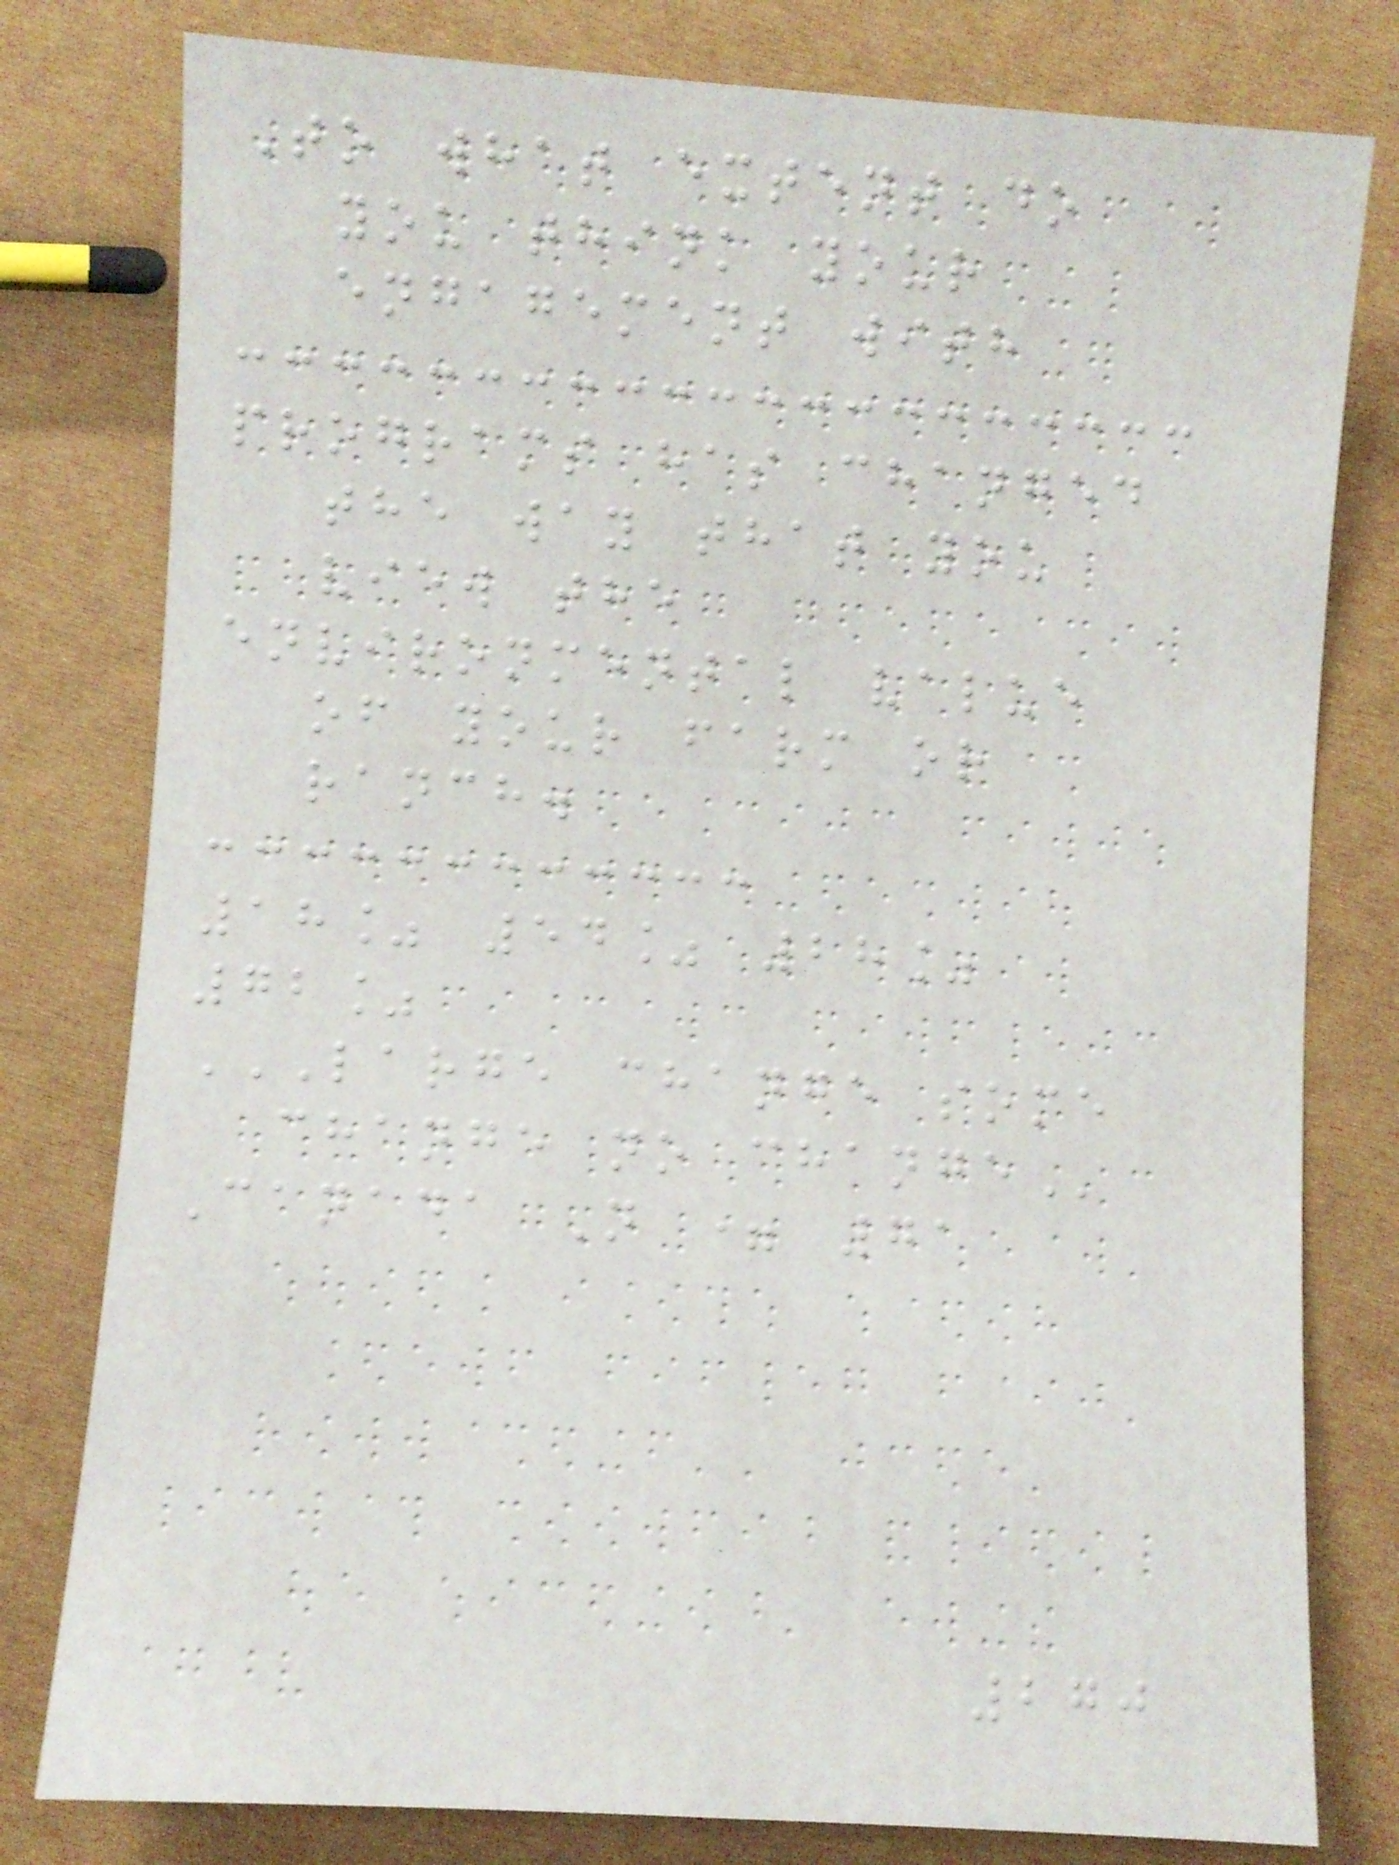To what extent do
you think your
engagement with
programs has changed
the way that you
view the
environmental value
of your farm or
ranch.
18% 54% 28%
72%
LARGE CHANGE SOME
CHANGE NO CHANGE
Canada N = 71
270
